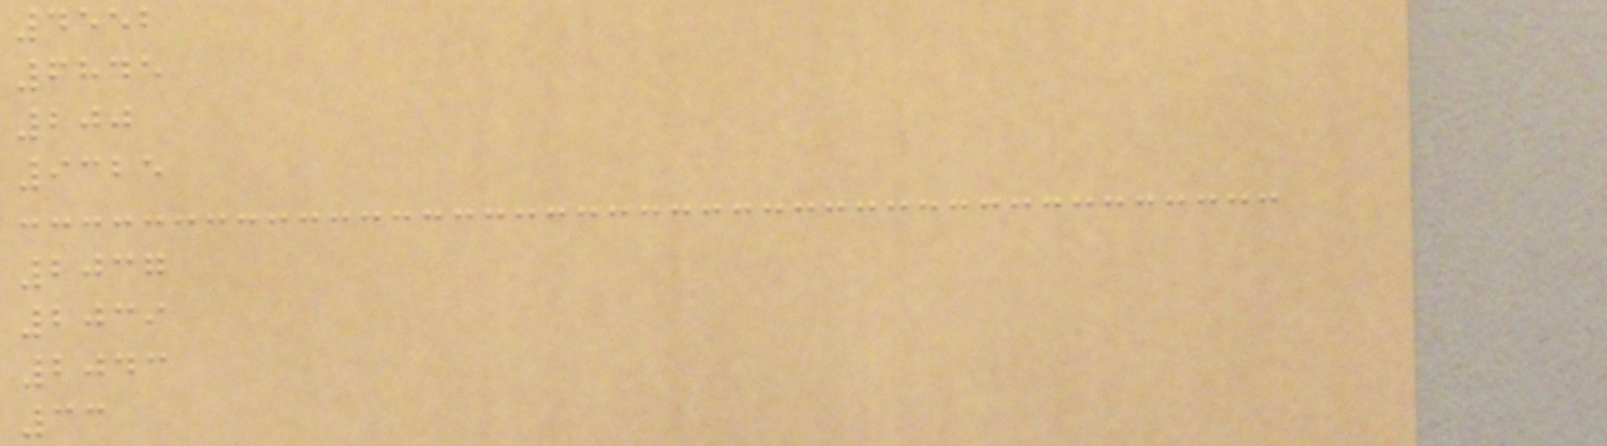4552
6845
200
9325
2037
2039
2043
33
